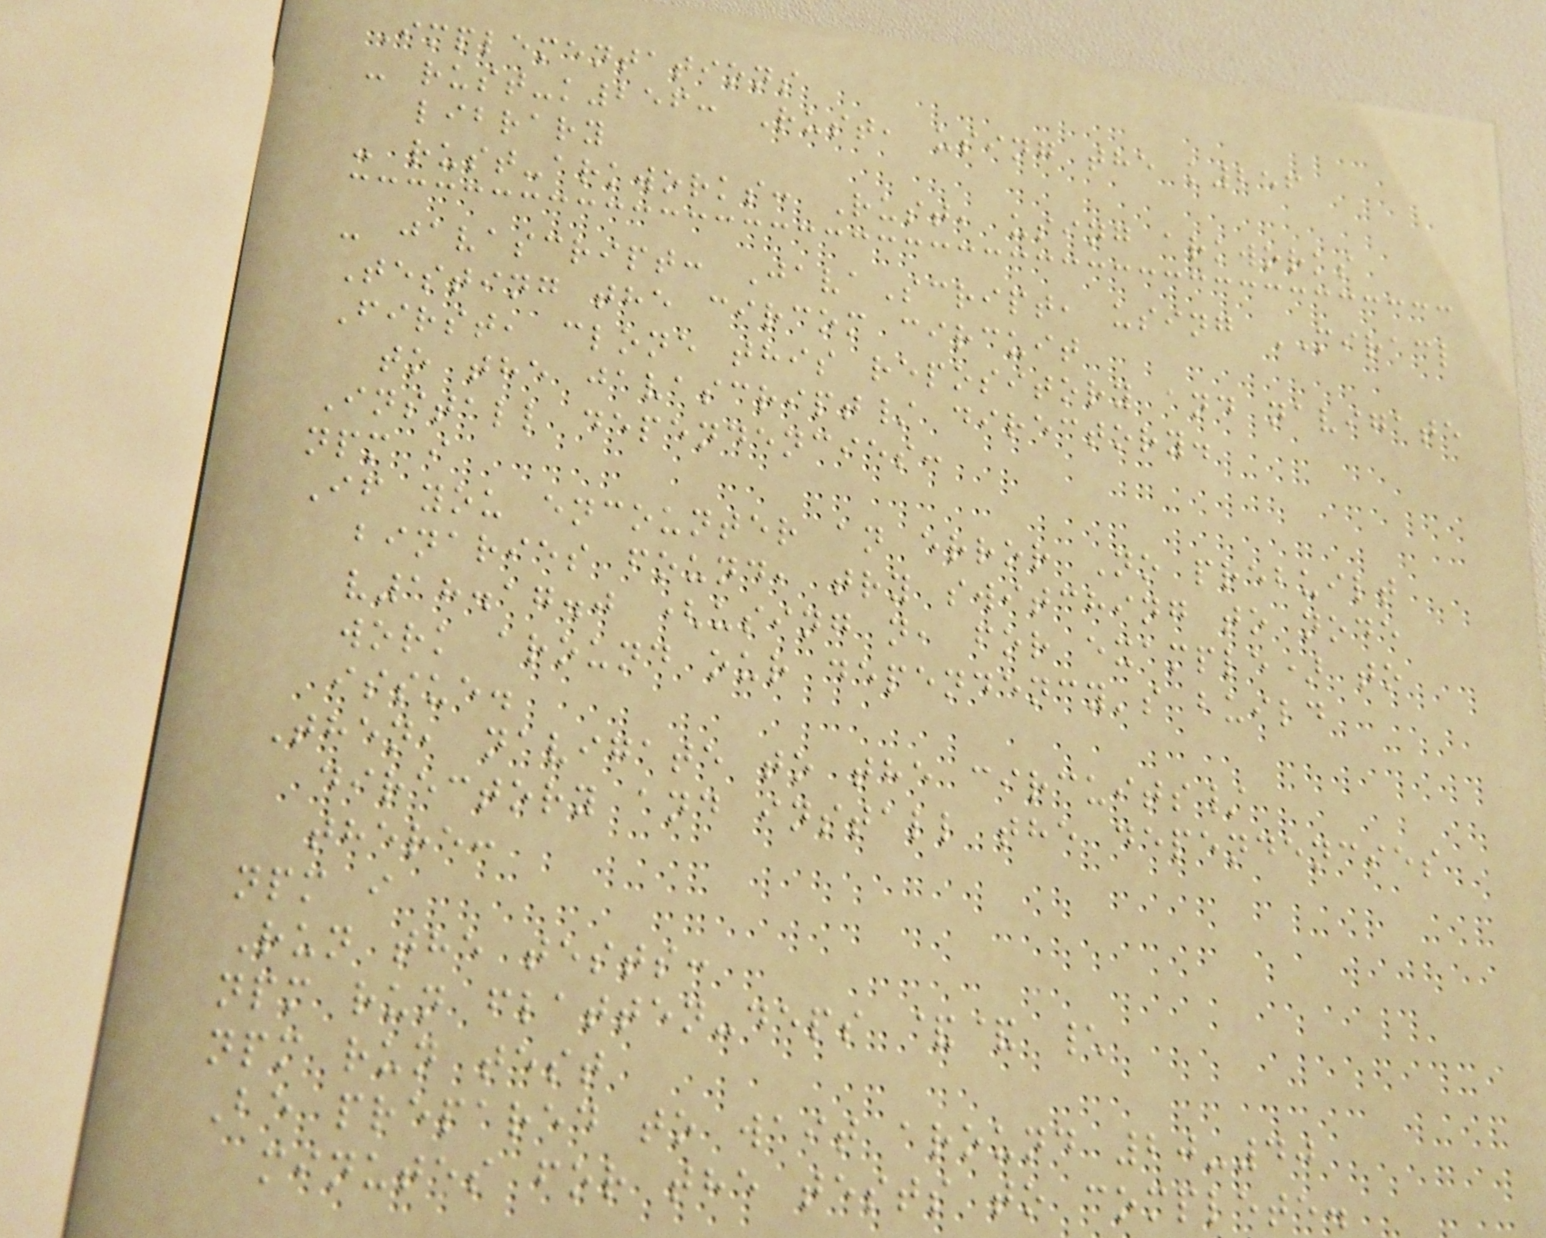Implementations
- rust-k256: Rust, using the k256
library
- rust-arkworks: Rust, using arkworks
- javascript: JavaScript, using MIRACL
Testing the circom circuit
First, clone this repository and navigate
to the javascript/ directory.
Install dependencies:
npm i
If you encounter an error No prebuilt
binaries found, try switching to node
v18.17.0 (using n, for example) to
work around our dependency's build
issue.
Then, navigate to the circuits/
directory and install the dependencies
there:
npm i
Run the tests:
npm run flatten-deps && \
npm run test
Be prepared to wait around 20-40
minutes for the tests to complete.
